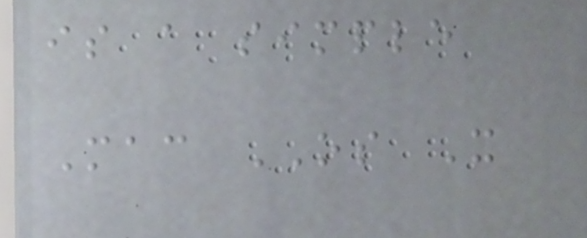is a simple
Mac OS X
